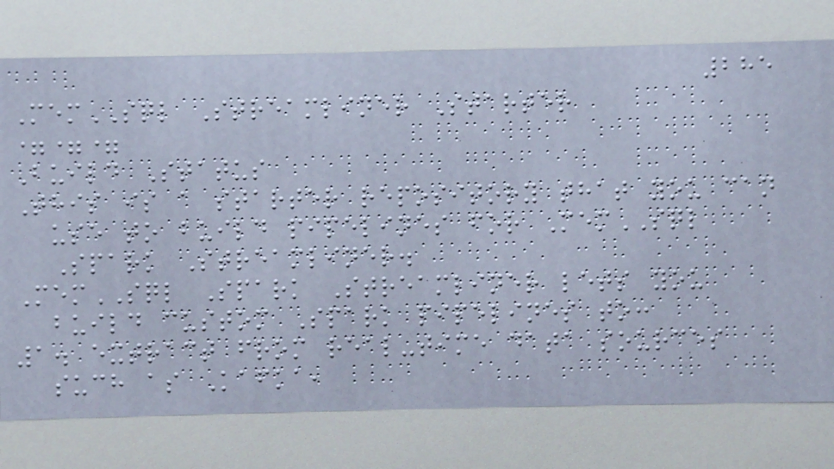285
MemSQL Streamliner Starter
===
Build Status
This is a starter repository that you can
use to build pipelines for MemSQL
Spark Streamliner.
MemSQL Spark Streamliner lets you
build custom Spark pipelines to:
1. extract from real-time data sources
such as Kafka,
